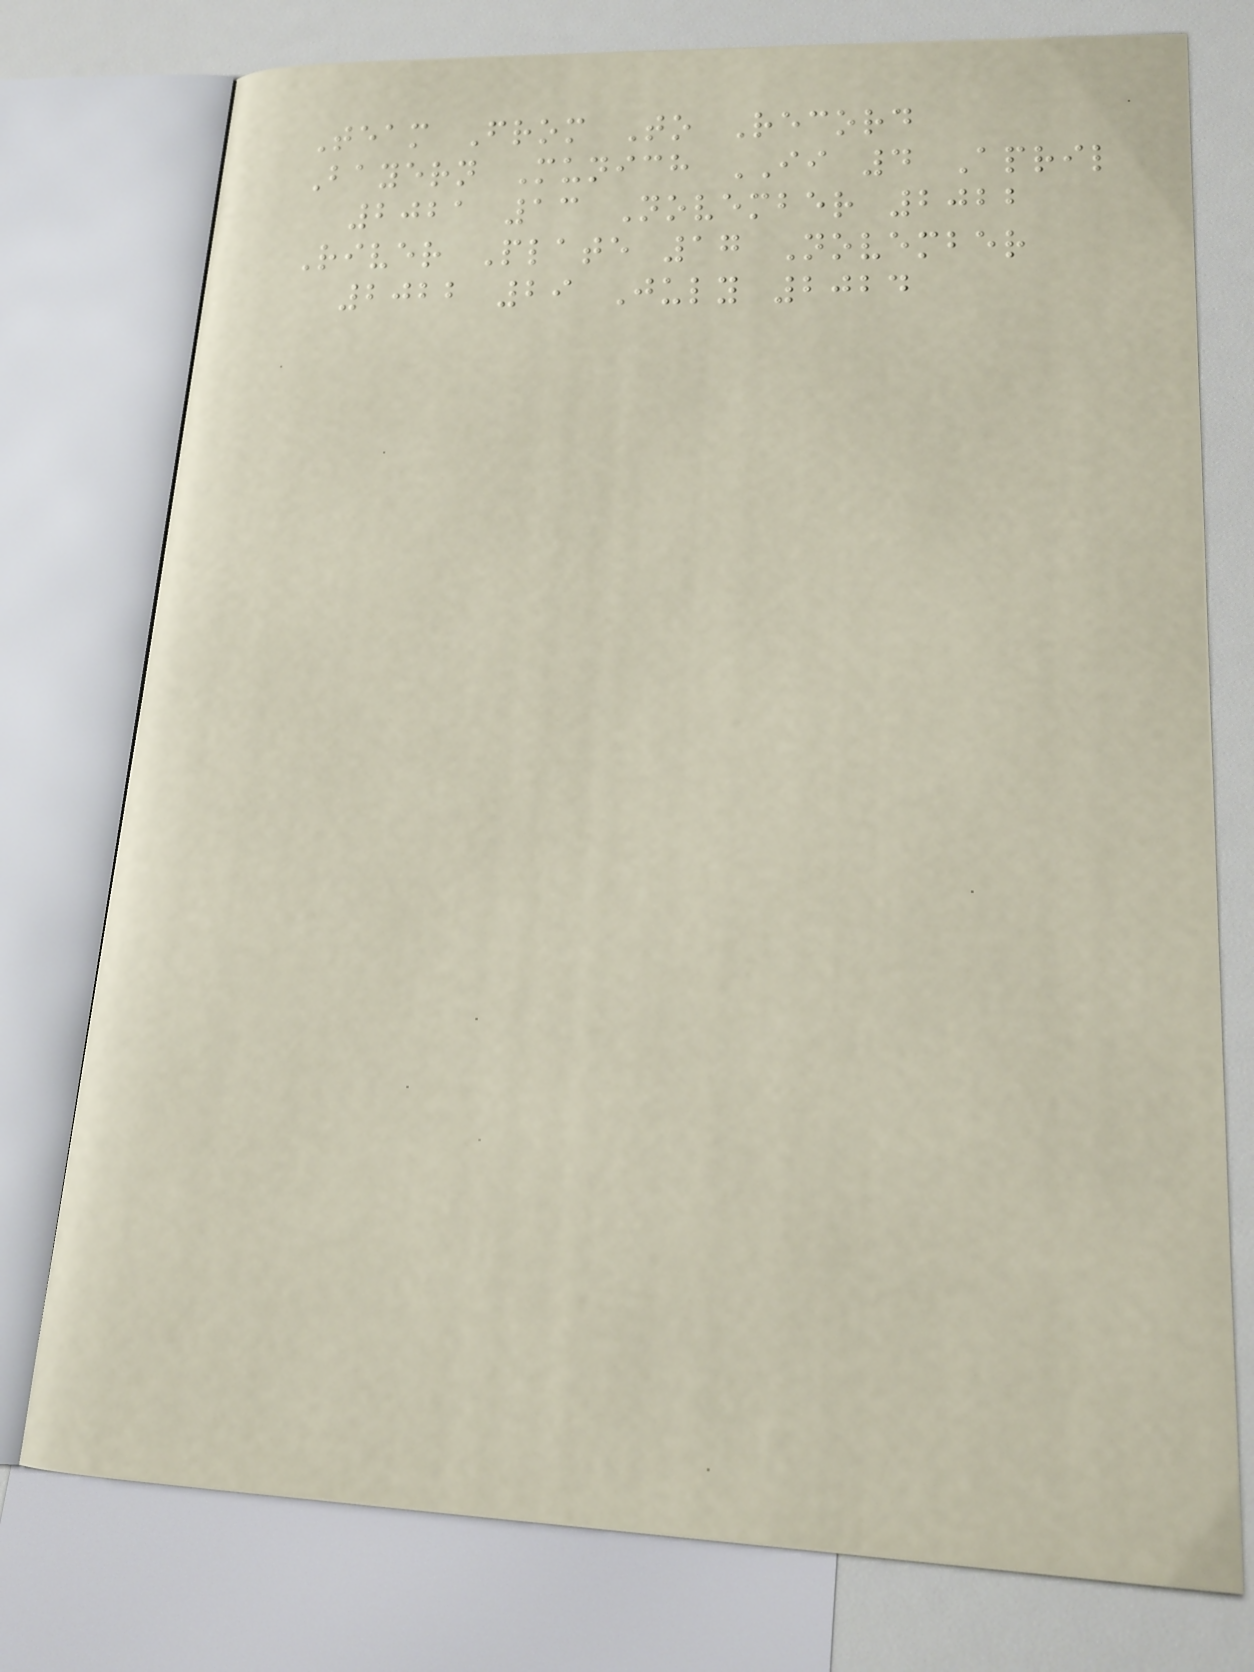Team From To Record
Bayern Munich II 4 April
2021 13 November 2022
River Plate 17 November
2022 29 July 2024
